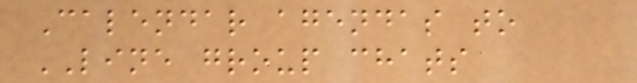Calendar agendas to
LINE group chats
